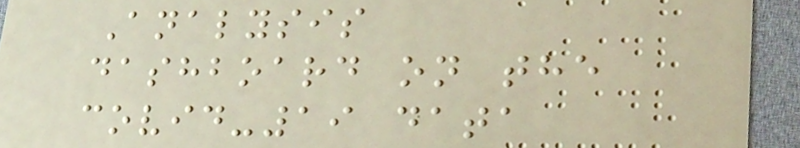Analysis
dashboard on the
covid-19 data
